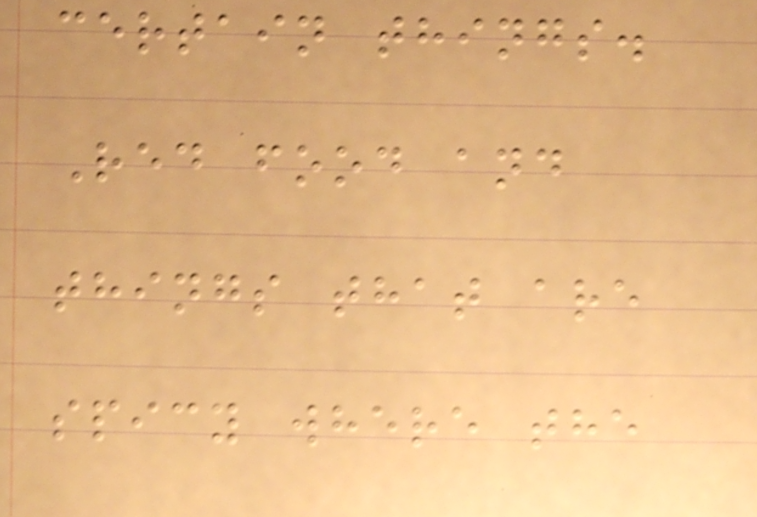certain things.
Red food and
things that are
spicy where the
